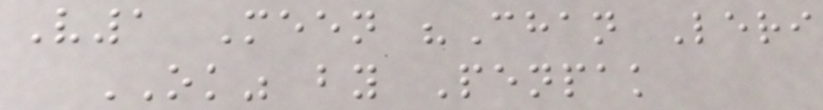V1 Meen "Chan Leri
OK" by Penpak
